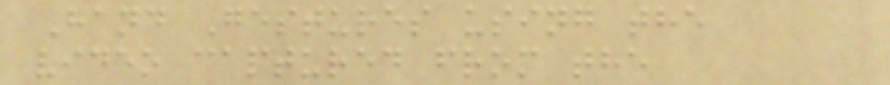Hand Gestures using the
video captured from the
